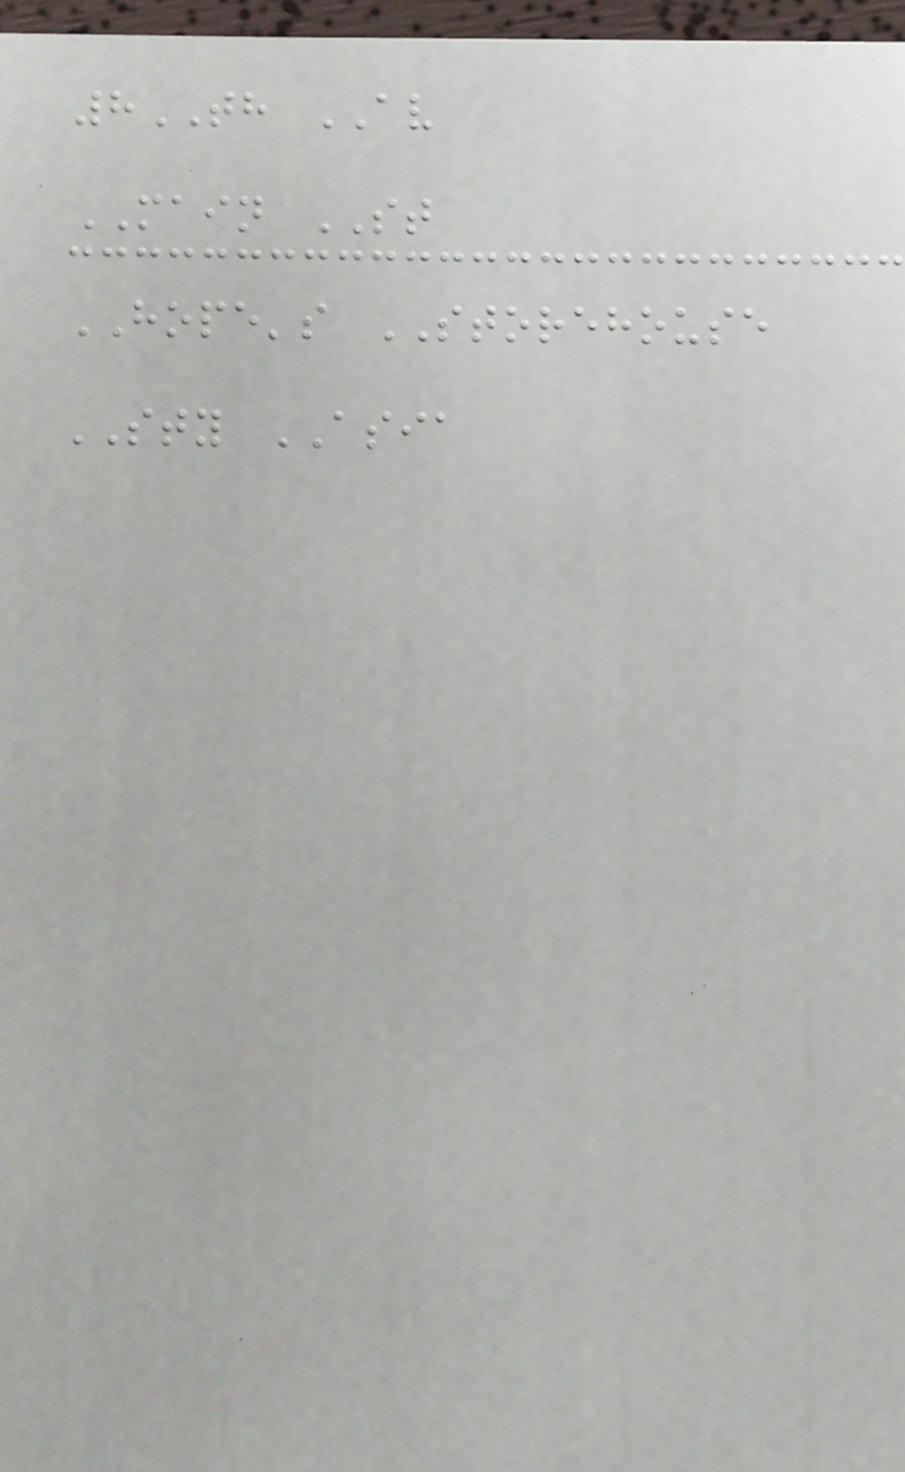8TH AV
MAIN ST
HOPE's STOREHOUSE
STY ASIA
